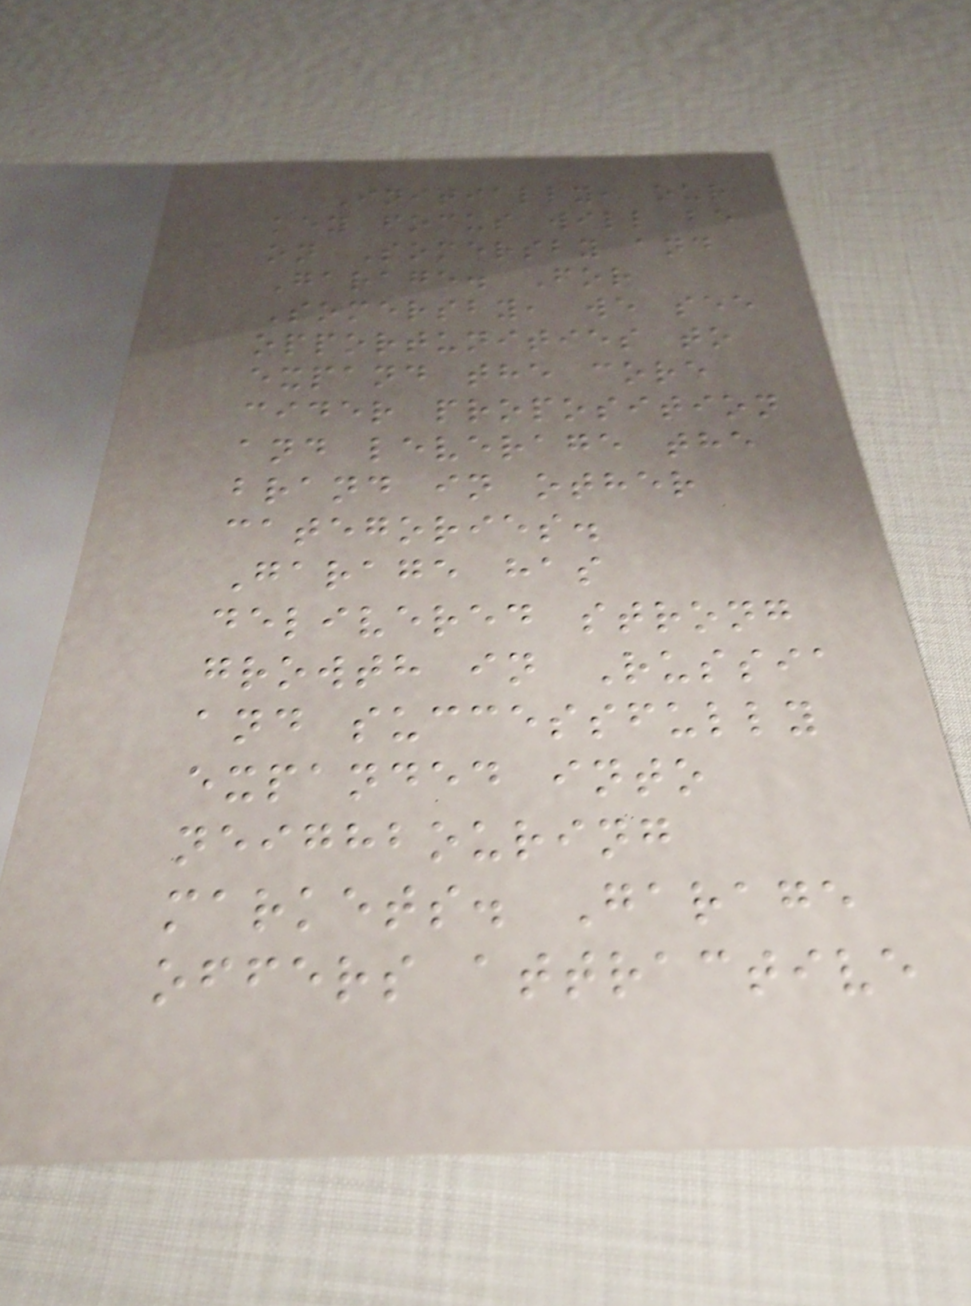Initially, our
key focus will be
on Somersby and
Garage. For
Somersby, we see
opportunities to
expand the core
cider proposition
and leverage the
brand in other
categories.
Garage has
delivered strong
growth in Russia
and successfully
expanded into
neighbouring
markets. Garage
offers attractive
